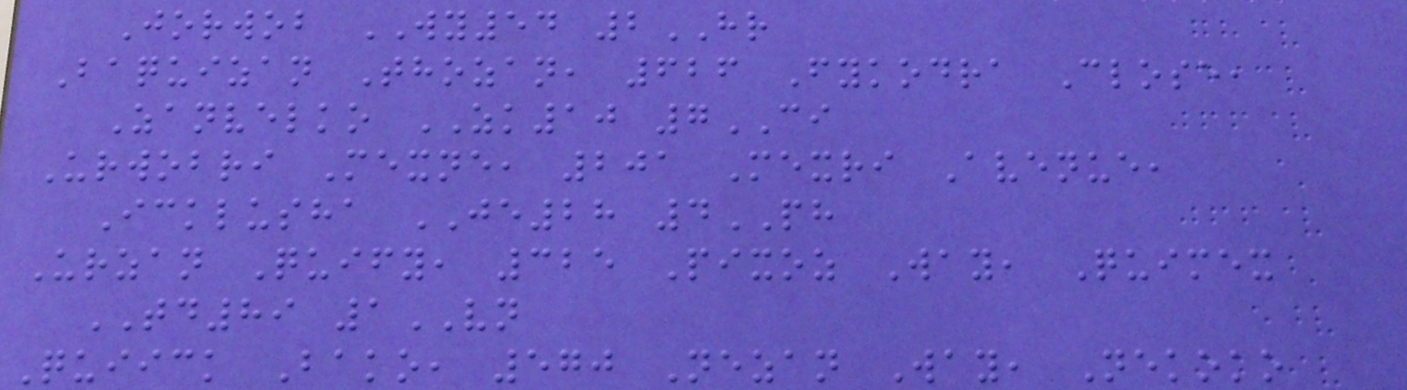Jorwob WY54 2HR
Baquizan Thozan, 626 Fykodra Close,
Zanvelko ZK10 7CI
Urwobri Mexne, 201 Mexri Avenue,
Icklusha JE28 4PH
Urzan Quify, 325 Pixoz Way, Quimex
TD89 1VN
Quiick Bako, 570 Nezan Way, Nekoko
